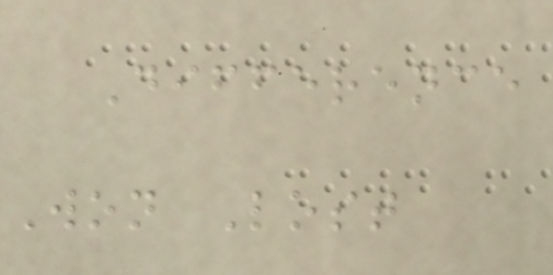Difference
Won Lost
